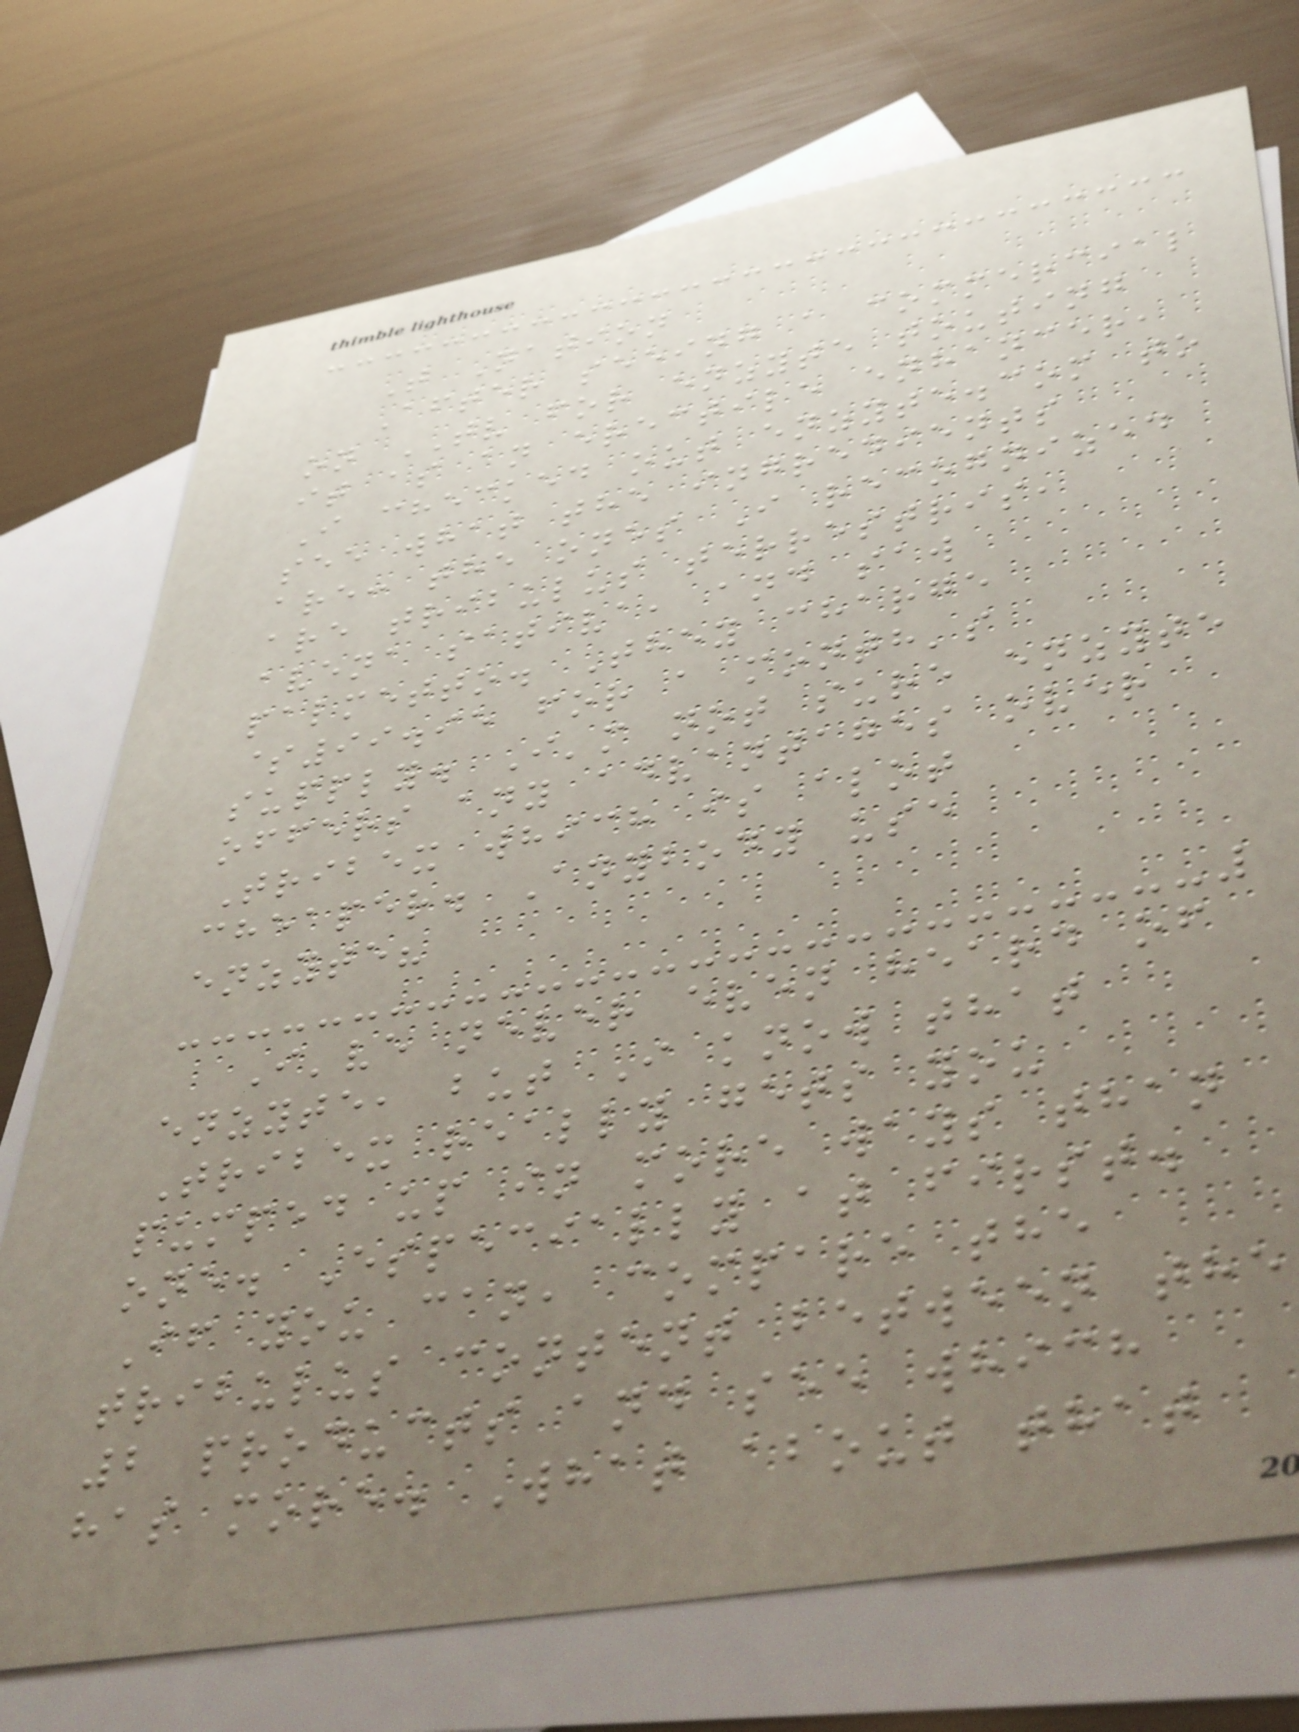T Nation
After seeing a commercial
on TV for enzyte touting
it as an erectile enhancer,
I checked out enzyte.com to
see what the ingredients
are: the ones I recognized
are tribulus terrestris,
avena sativa, and saw
palmetto. They charge
$99.95 for a month's
supply. I'm not sure enzyte
offers any advantages over
Tribex which is alot
cheaper. Anybody use
enzyte?
I've never even heard of
enzyte, but I know that
Tribex really gets you
pumped up in more ways than
one. Especially at first.
If you can, compare the
tribulus content between the
2 products and see which
has more. What about that
